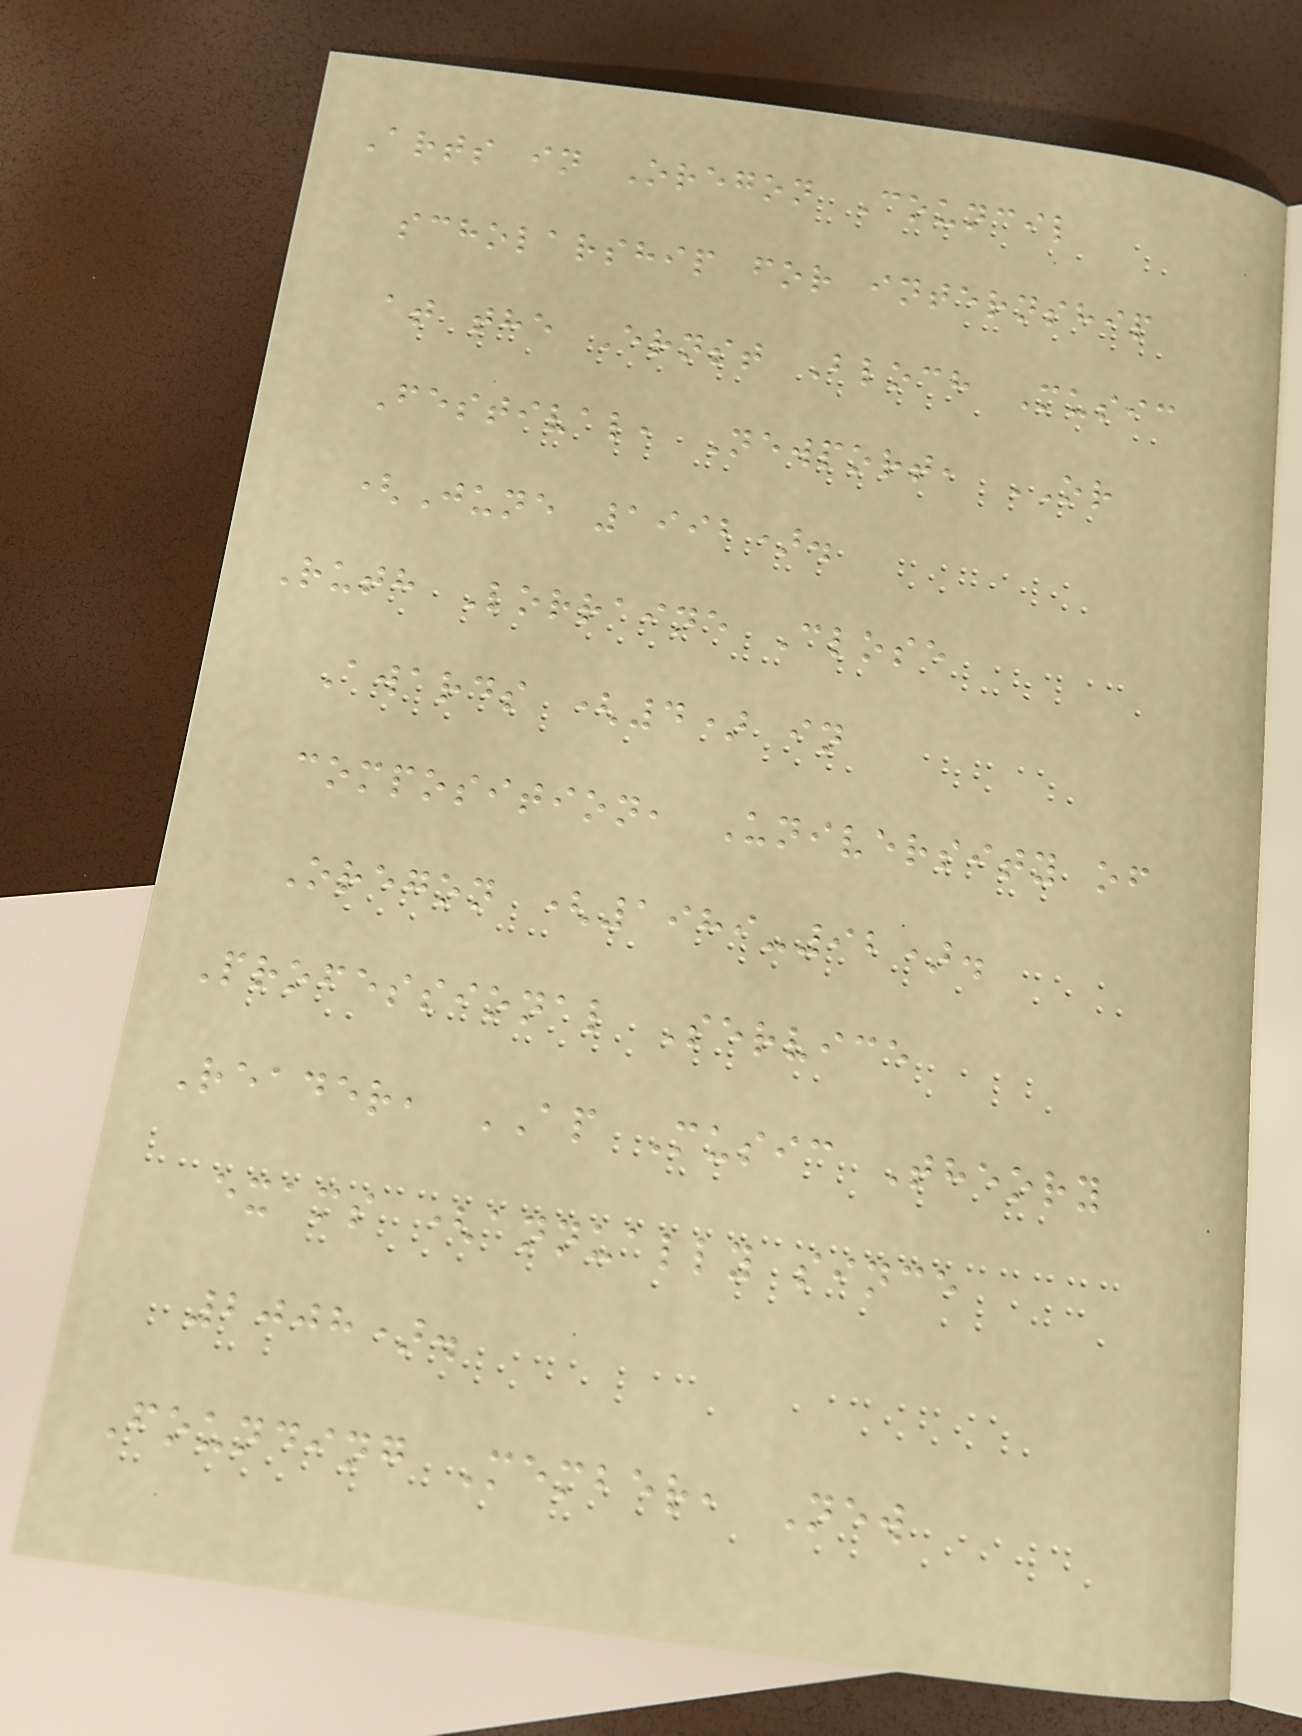Arts in Oregon Council
scholarship for internship
at the Ernst Bloch Music
Festival, Newport, OR
(June 1992).
Ruth Lorraine Close
Awards (4) in
composition, University of
Oregon (1989-92).
Professional Service
Reader, AP Music Theory
exams (annually since
2008).
Founding Member, New
